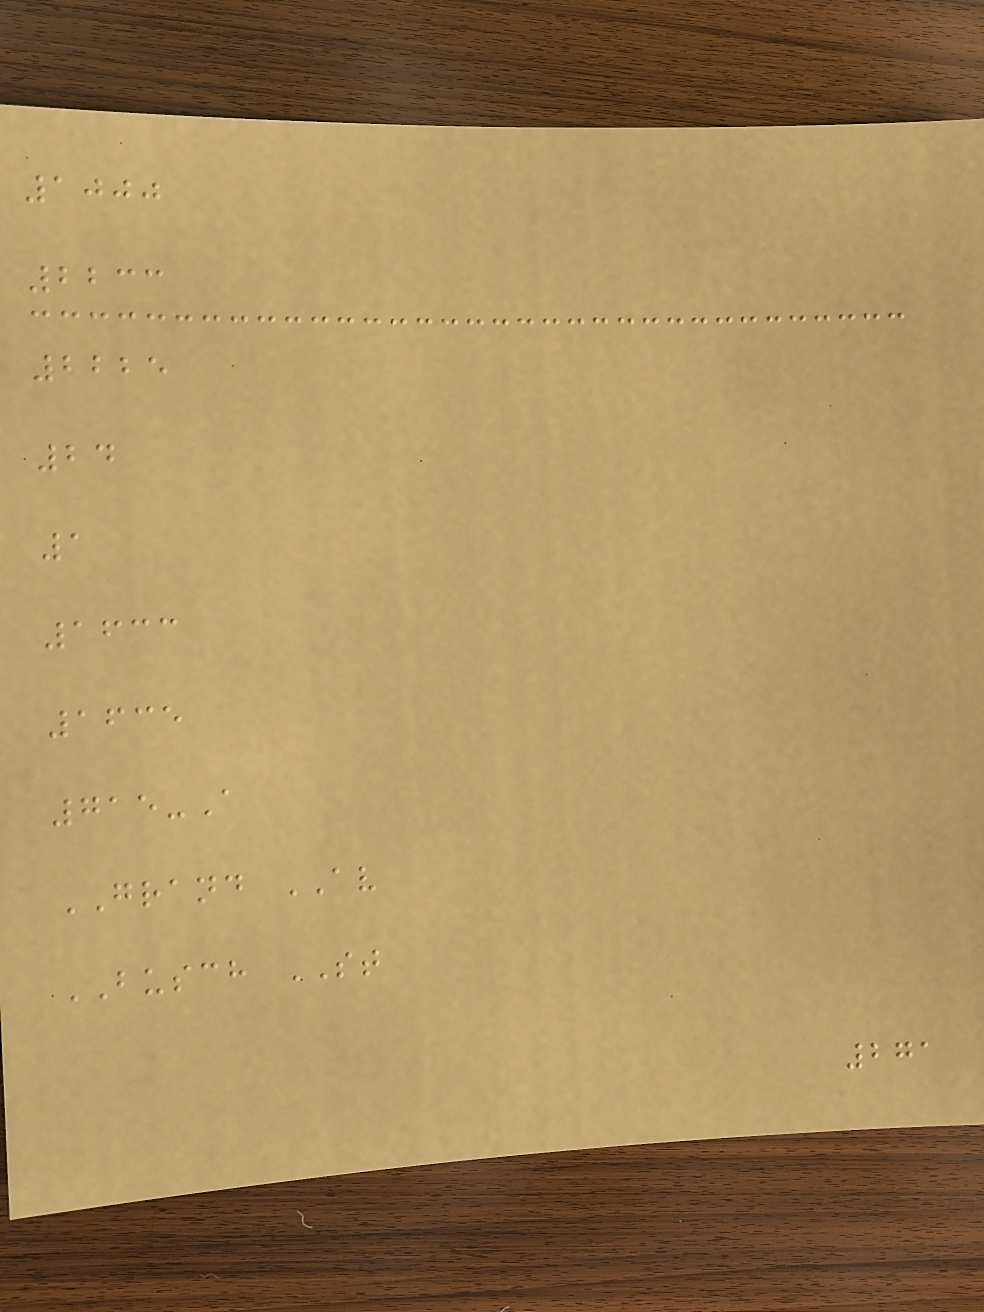1000
2233
2225
24
1
1633
1635
715-A
GRAND AV
BUSCH ST
271
